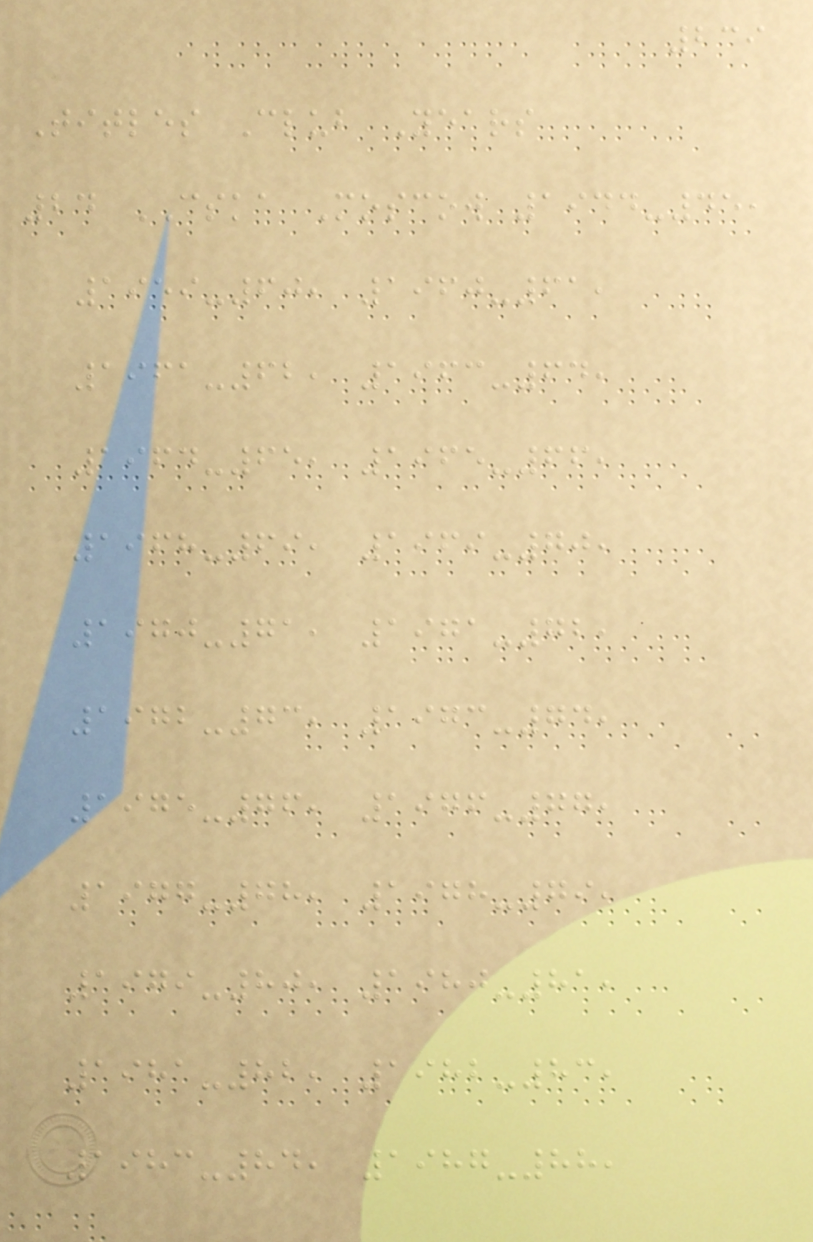239
Titles Club Years
24 CSKA Moscow 1944-45,
1959-60, 1960-61,
1961-62, 1963-64,
1964-65, 1965-66,
1968-69, 1969-70,
1970-71, 1971-72,
1972-73, 1973-74,
1975-76, 1976-77,
1977-78, 1978-79,
1979-80, 1980-81,
1981-82, 1982-83,
1983-84, 1987-88,
